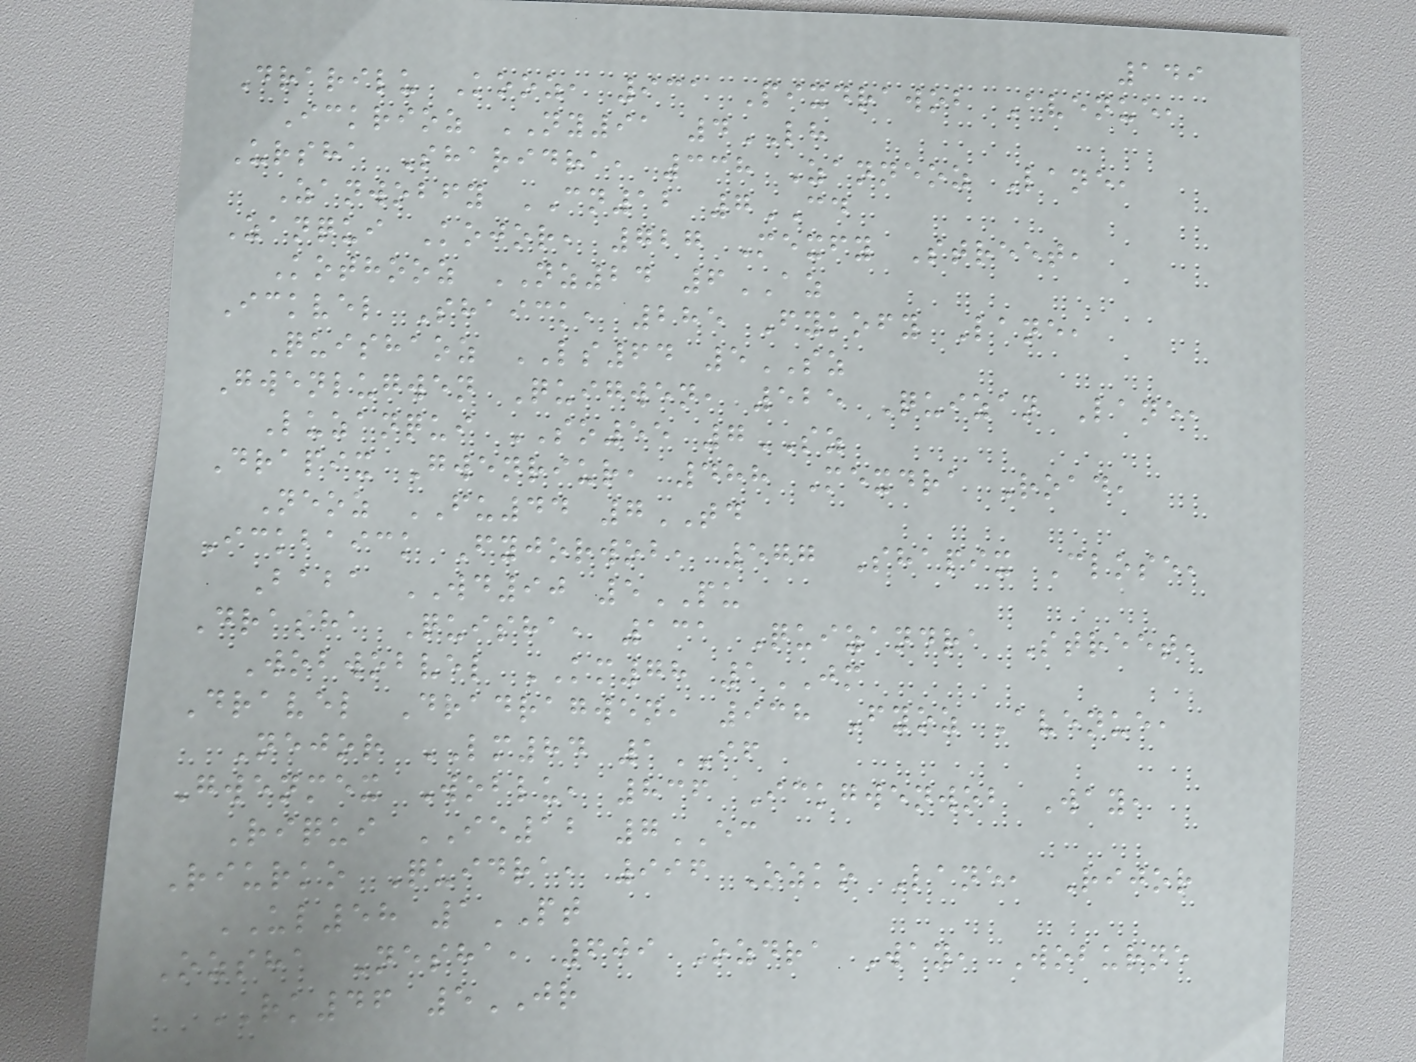149
Drarilu Kooz, 931 Pixdrawob Avenue,
Ickrioz NY91 4LH
Ursha Sharidra, 338 Zanneoz Lane,
Zanwobfy CN12 7CD
Zanqui Kojor, 727 Mexfy Street,
Kothooz NZ24 6AZ
Ickvel Shaick, 285 Fykofy Lane,
Quishaoz LS64 5SZ
Gwenlugwen Quigwen, 525 Quizan Lane,
Luzanqui SO55 7SZ
Drapix Gwenriur, 488 Mexdra Road,
Neoz FU44 7TD
Ickbaick Fyjorwob, 577 Shapix Close,
Baba WD90 5PU
Drasha Quisha, 131 Quizandra Street,
Wobwobvel KM78 1JM
Dravel Dradragwen, 938 Fyoz Avenue,
Nejor LM84 1IF
Gwenmex Woblu, 836 Ickgwenwob Way,
Riqui IE12 7EC
Riurko Quidra, 996 Ozko Lane, Rijor
UL58 1PT
Ozsha Nesha, 609 Ozdra Way, Woburne
RK46 5JR
